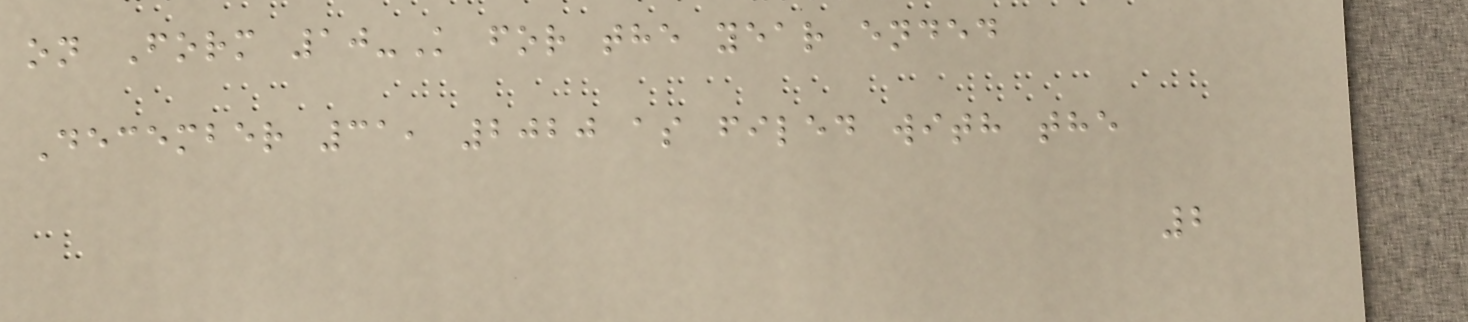on Form 10-K for the year ended
December 31, 2020 as filed with the
2
